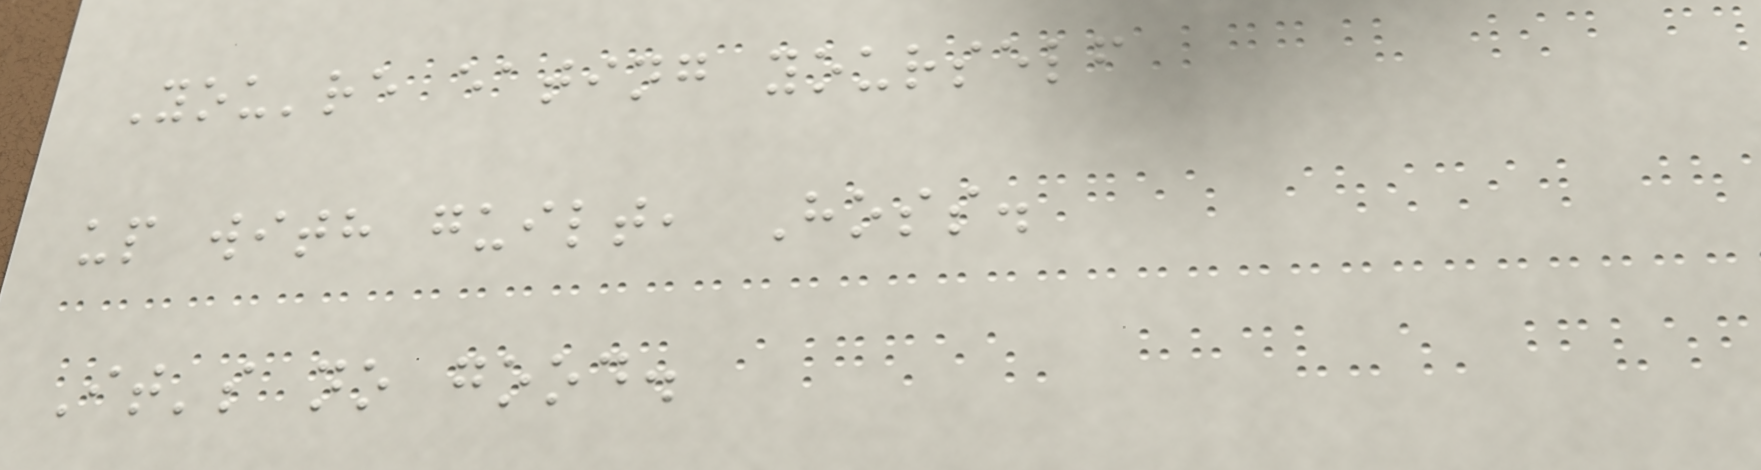You're eating yourself
up with guilt, Hoss.
It's no good.
